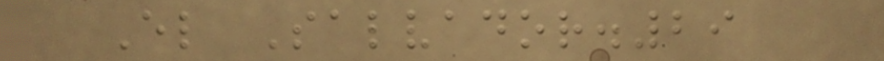El Salvador.29
